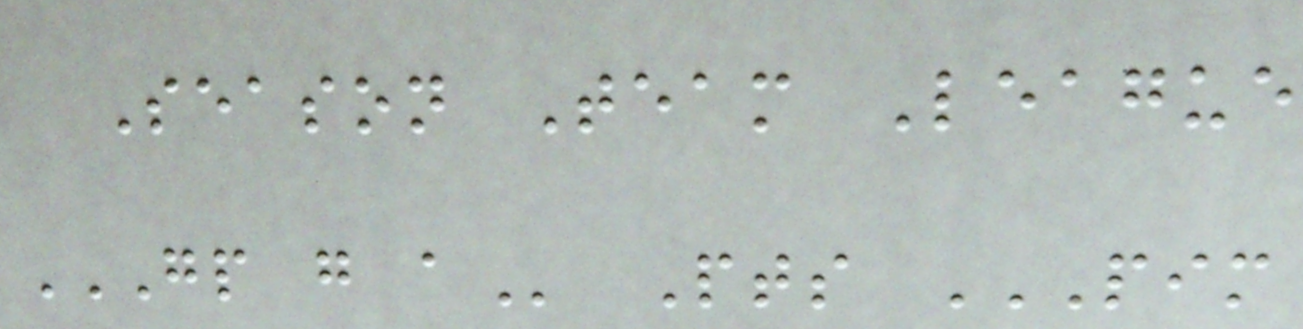Season Team League
GP G A Pts PIM
